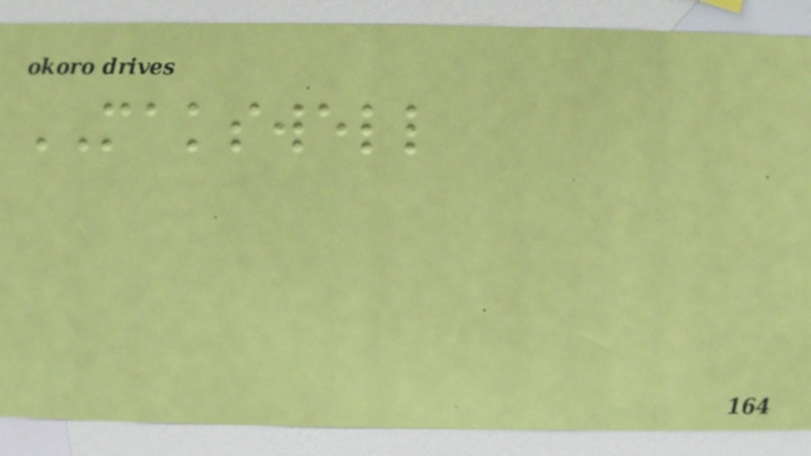MAKSWELL
